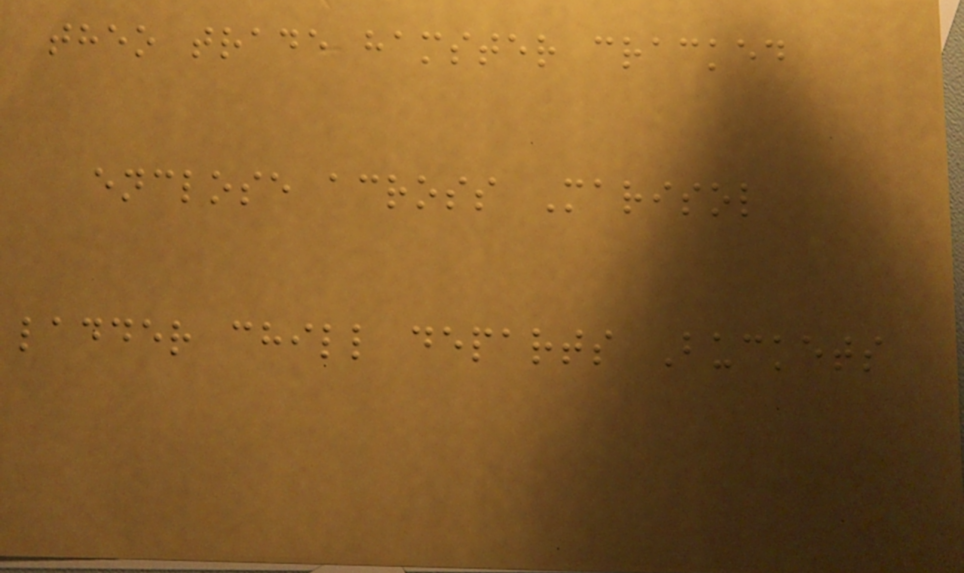theo trade hamster cracked
enclose across Marisol
ladder chill departs Buckets
